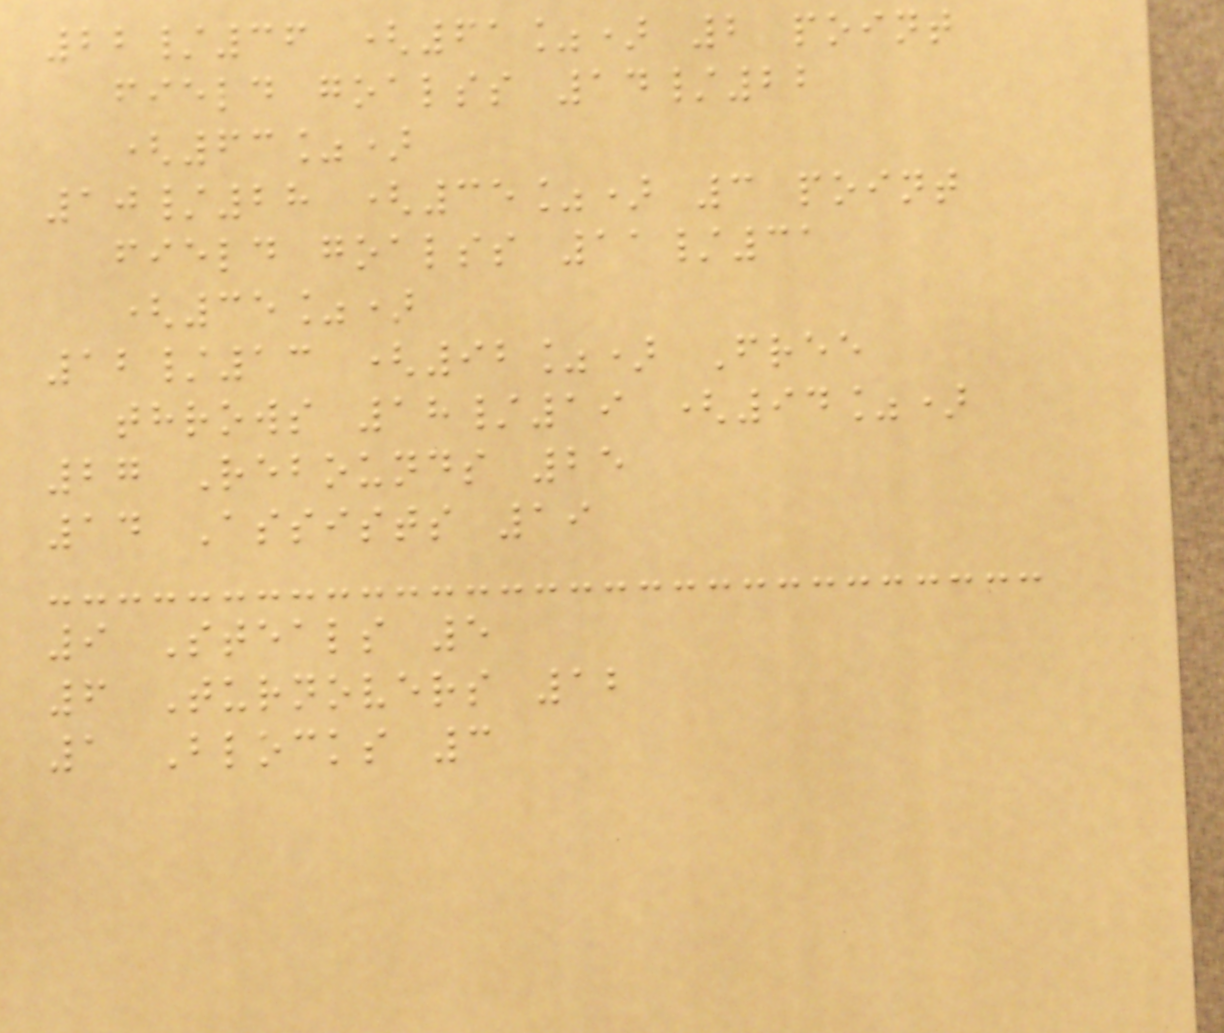22/36 (61%) 2 point
field goalss 14/22
(63%)
10/28 (35%) 3 point
field goalss 11/31
(35%)
12/13 (92%) Free
throws 18/19 (94%)
27 Rebounds 25
14 Assists 19
9 Steals 5
6 Turnovers 12
1 Blocks 3
